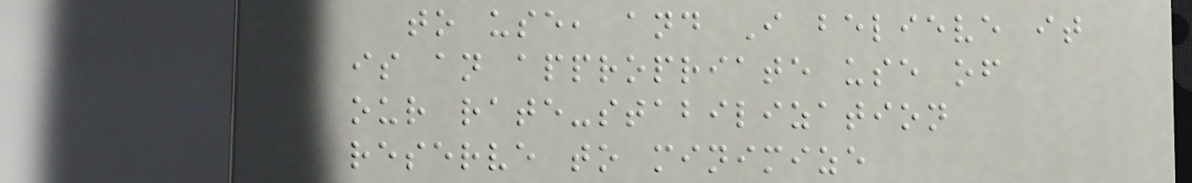to use, and I believe it
is an appropriate use of
our rate-stabilization
reserve to minimize
